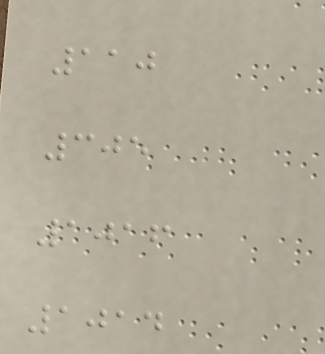110
305
1016
1014
